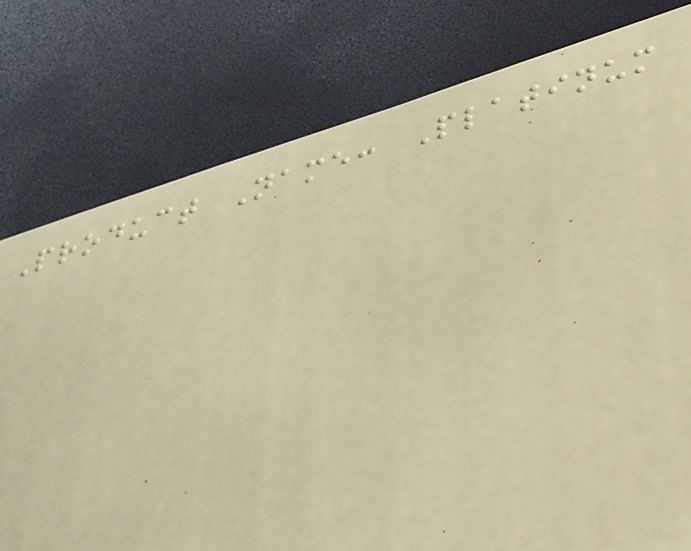Product Name: Platinum
